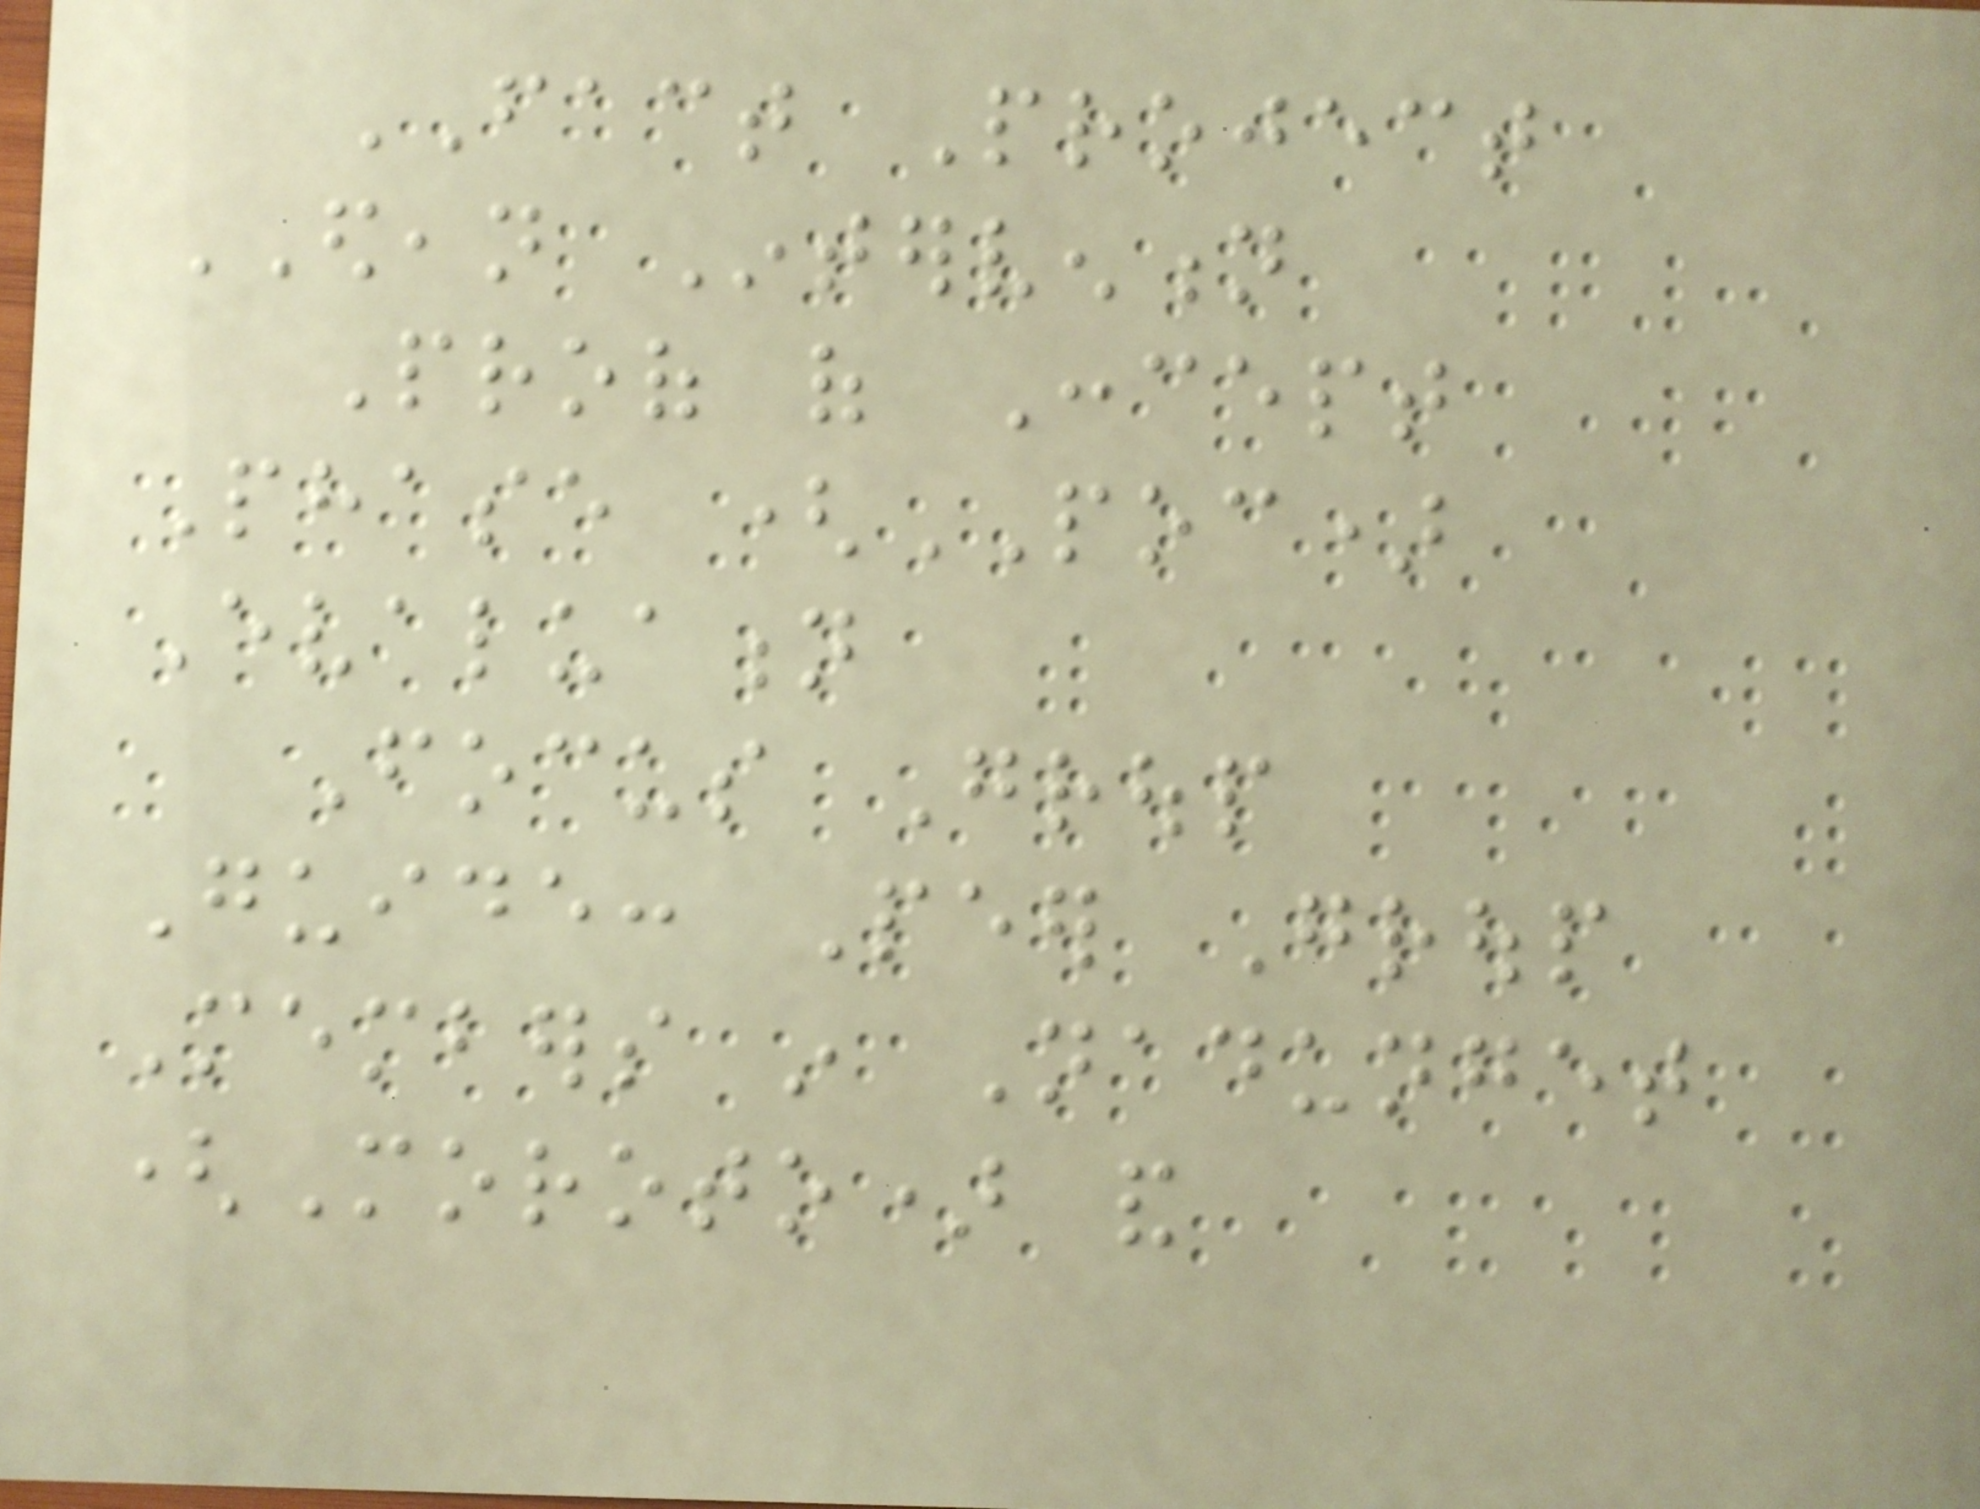FACT Project
EDEAN Intervention
Proof of Concept
Phase (POC)
Evaluation
Focus Group
Guide: Peer Group
Members in Nadunget
(Moroto) and
